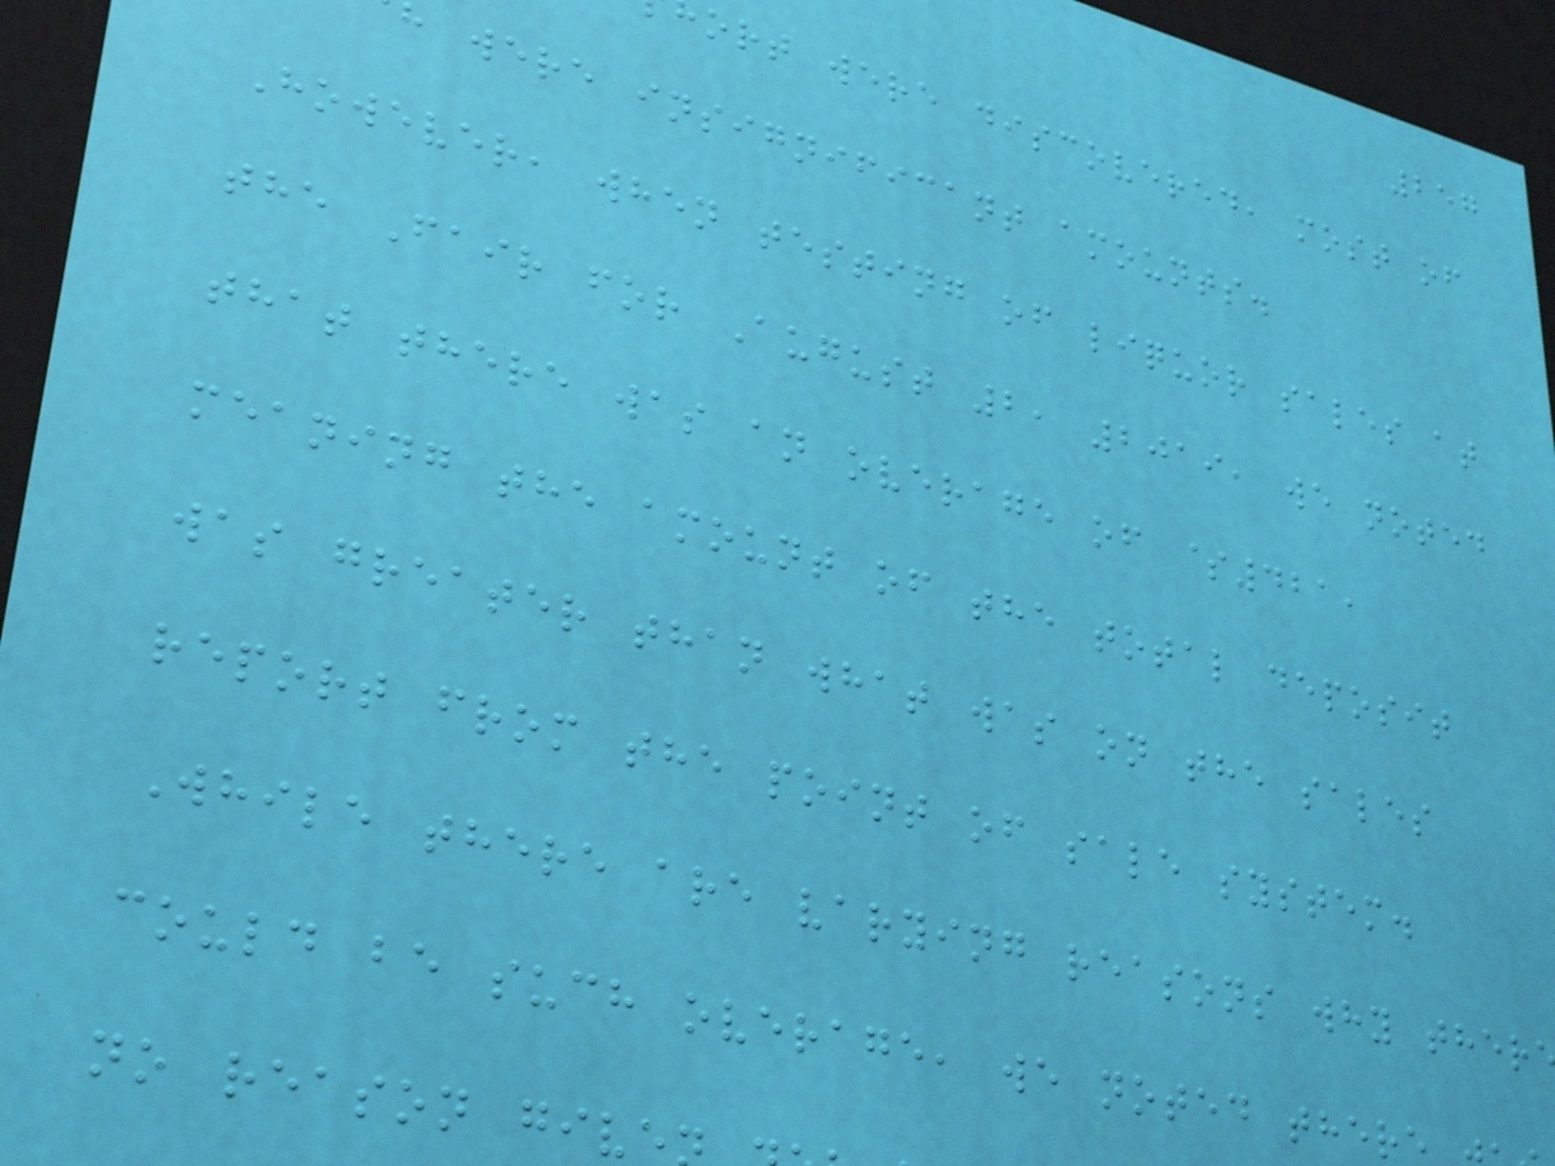257
ort were discovered, most of
h were insignificant amounts.
However, when testing of liquor sales at
the Fair for August 2, 2019, we noted
that there was an overage of $421,
meaning the amount of the total deposit
was greater than what was on the sales
report from the point of sale system.
While there are varying reasons why ther
could be such overage, we noted there
no reason give
